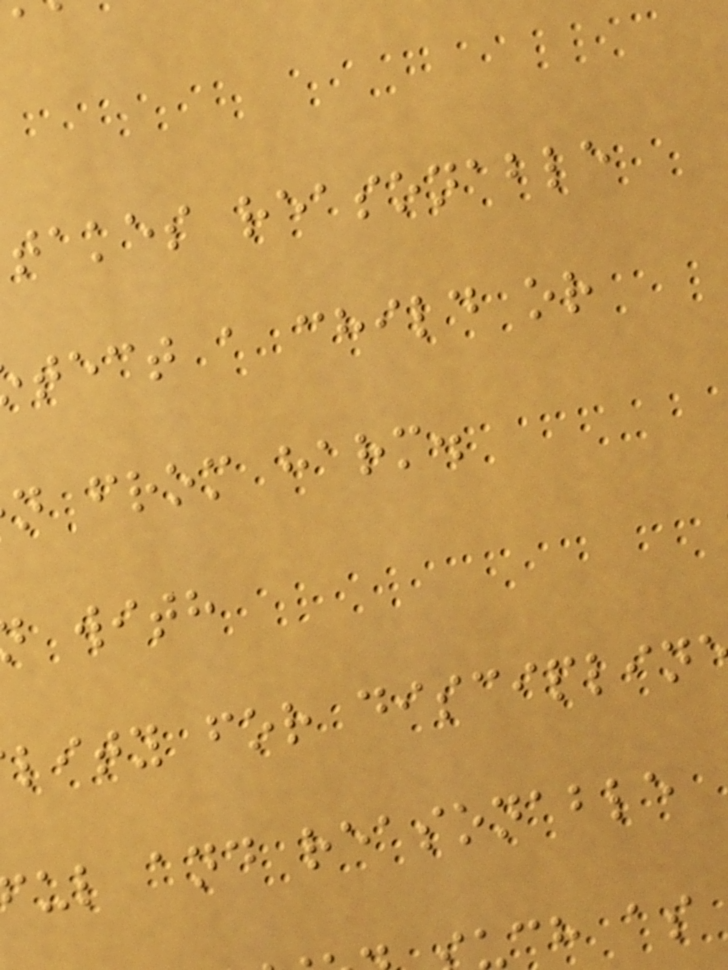takes reasonable
tect a child or
n from harm.
with
lity for disciplin
ul and reasonable
